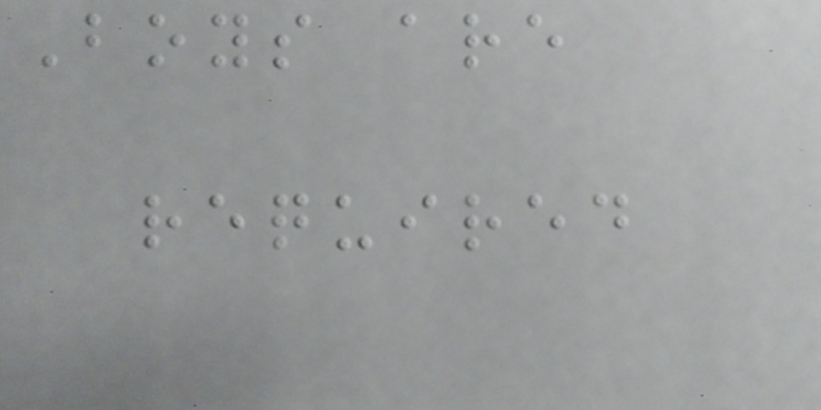Boys are
required
